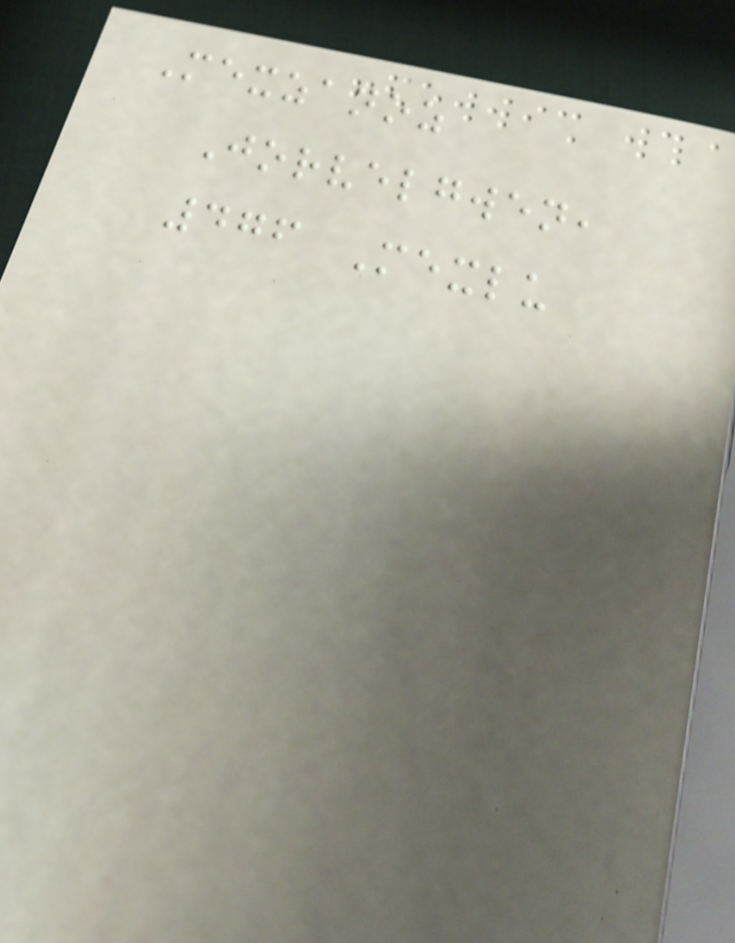Mexzanoz
Jorvelgwen,
476 Mexlu
